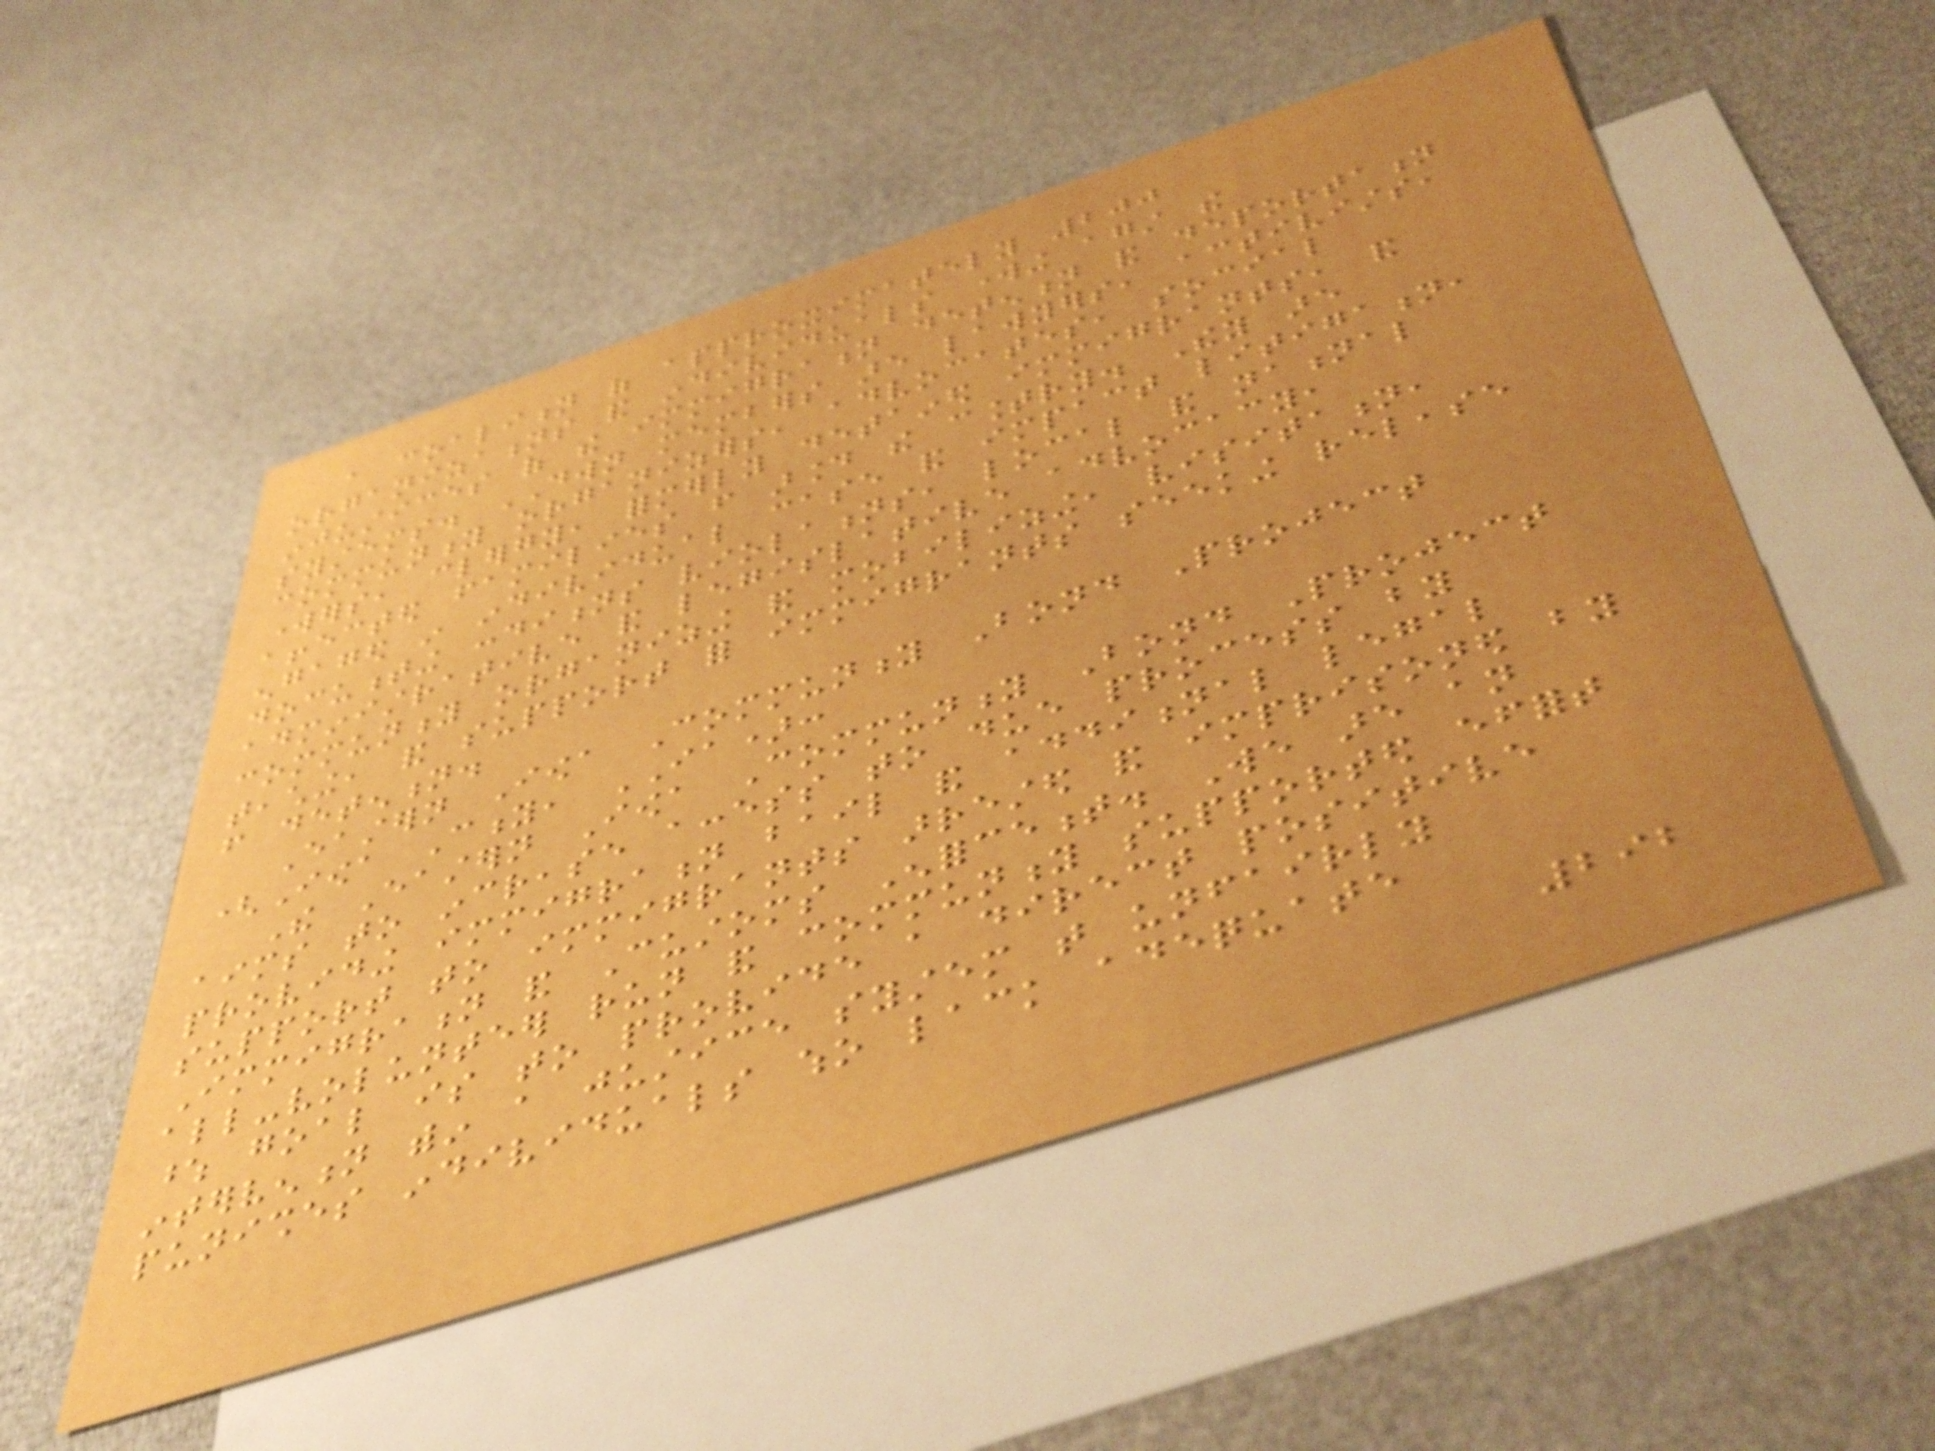a coalition of approximately 200
organizations and individuals working against the
injustices of the immigration detention and deportation
systems. DWN members are lawyers, activists,
community organizers, advocates, social
workers, clergy, formerly detained immigrants, and
affected families from around the country. They are
engaged in individual case and impact litigation,
documenting conditions violations, local and national
administrative and legislative advocacy,
community organizing and mobilizing, visitation,
teaching, and support for immigrants seeking release
from detention.
Eastern Iowa Community Bond Project
(Iowa City, IA):
The Eastern Iowa Community Bond Project
aims to increase access to due process by
providing immigration bail and additional legal
support to immigrants arrested and imprisoned by
Immigration and Customs Enforcement. We are an
all-volunteer run and community supported effort
whose goal is to provide a direct positive
intervention within a justice system that unfairly
punishes individuals who lack adequate
292
